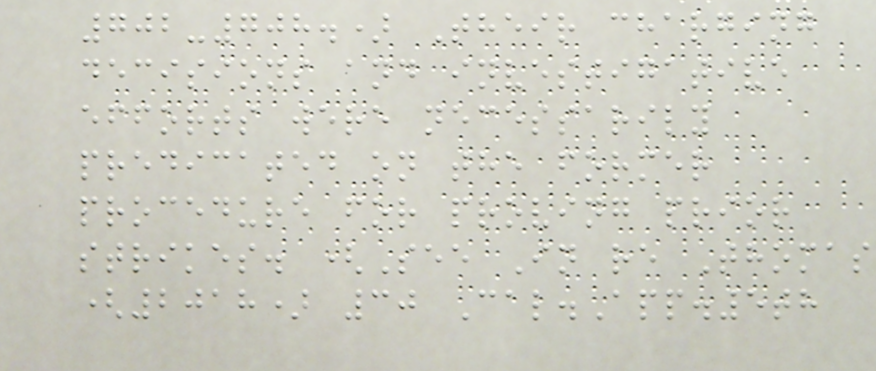702-708.) Their charging
decisions and investigative
efforts were necessarily
predicated on the former
procedure for proving prior
strikes. (See In re Thomas
(2018) 30 Cal.App.5th
